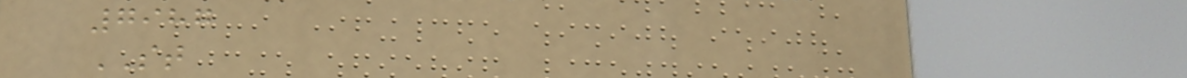7987
ST
